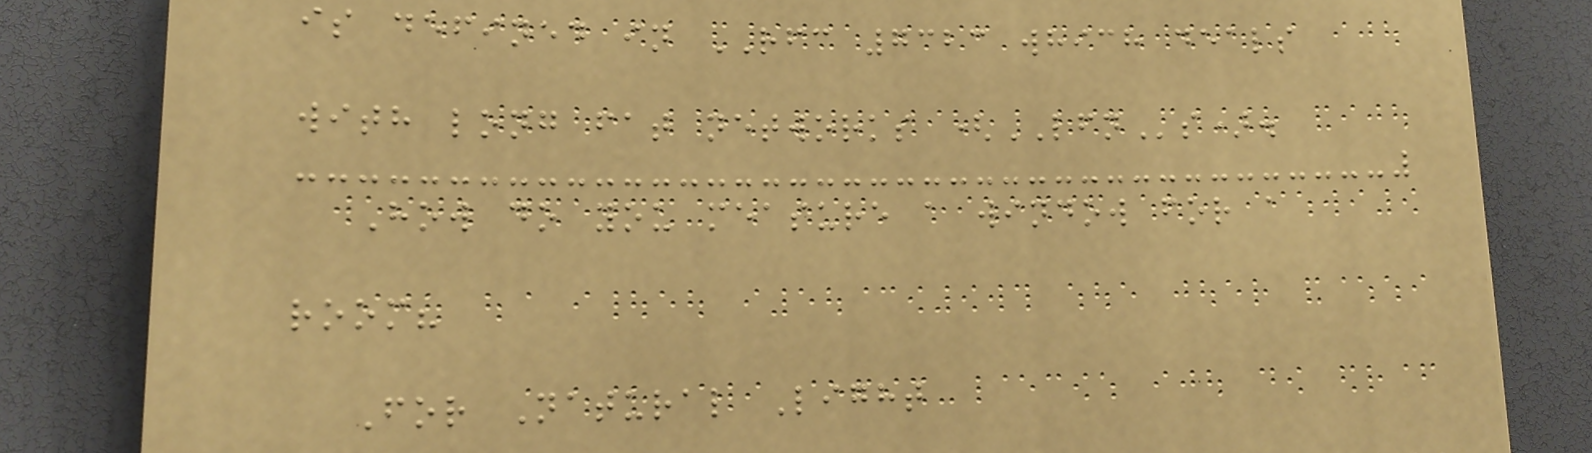is defined in RFC 7323 which deals
with long fat networks (LFNs).
How do you measure a window for a
room?
For Natural Light
